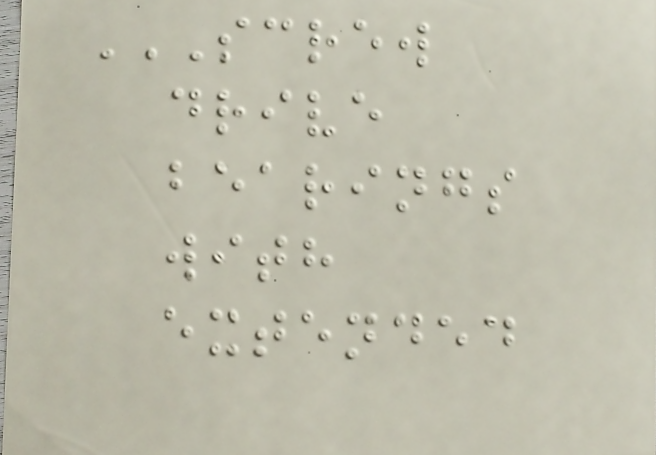SCREW
DRIVE
BEARINGS
WITH
EXTENDED
